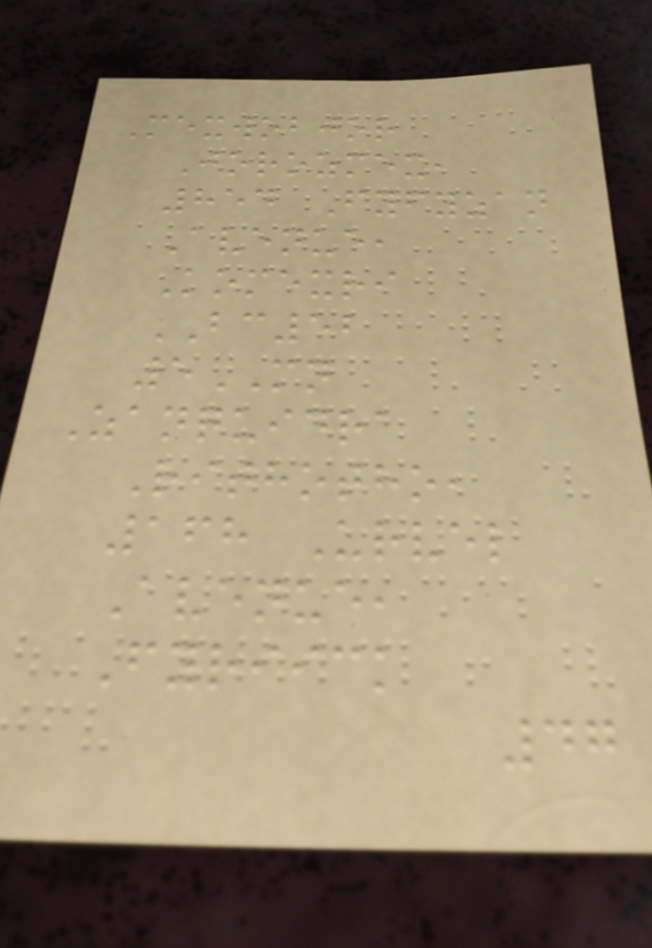Mexwobjor
Jorozmex,
854 Fyfyzan
Avenue,
Komexri
BC52
5MN
Zanquidra
Rithotho,
168 Urvel
Avenue,
Fyriick
47
